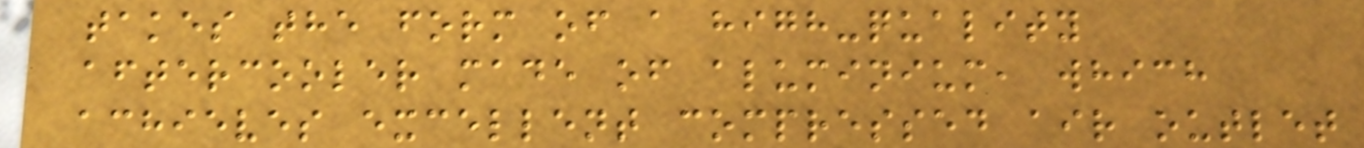takes the form of a high-quality
aftercooler made of aluminium, which
achieves excellent compressed air outlet
